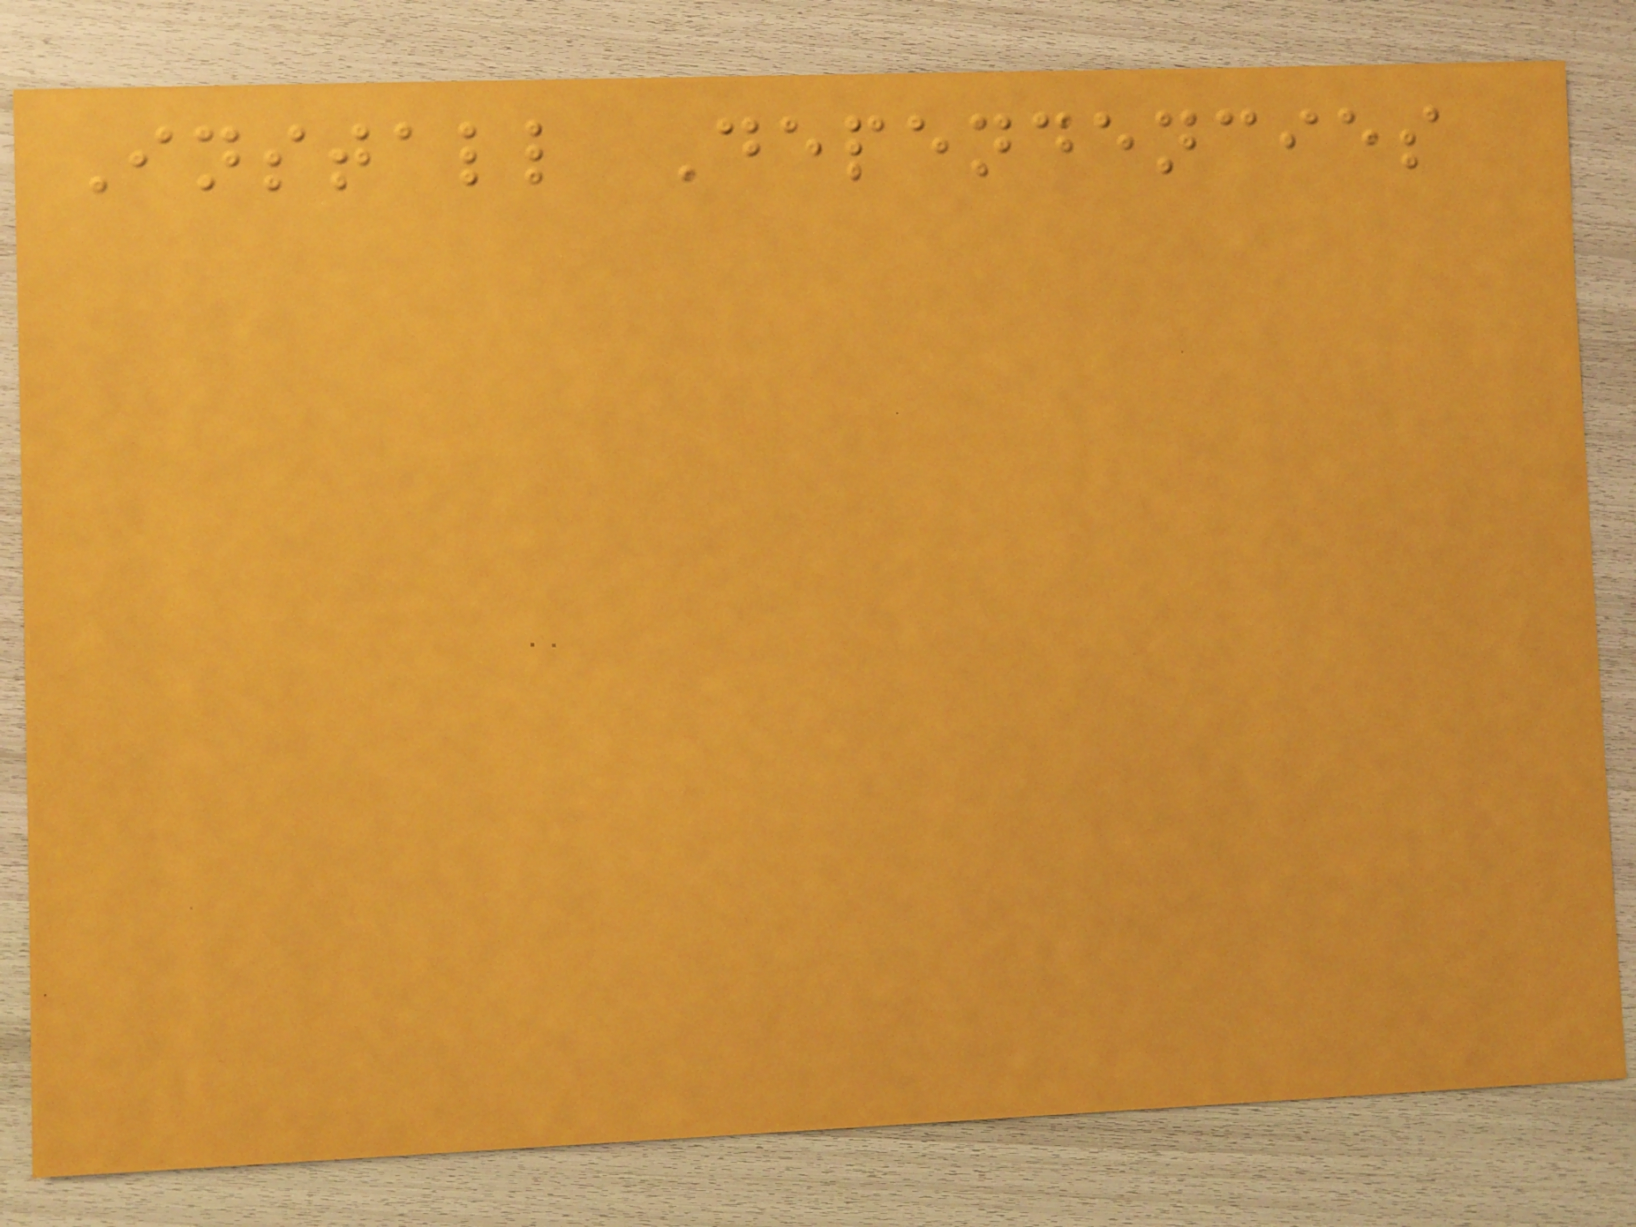Install Dependencies
